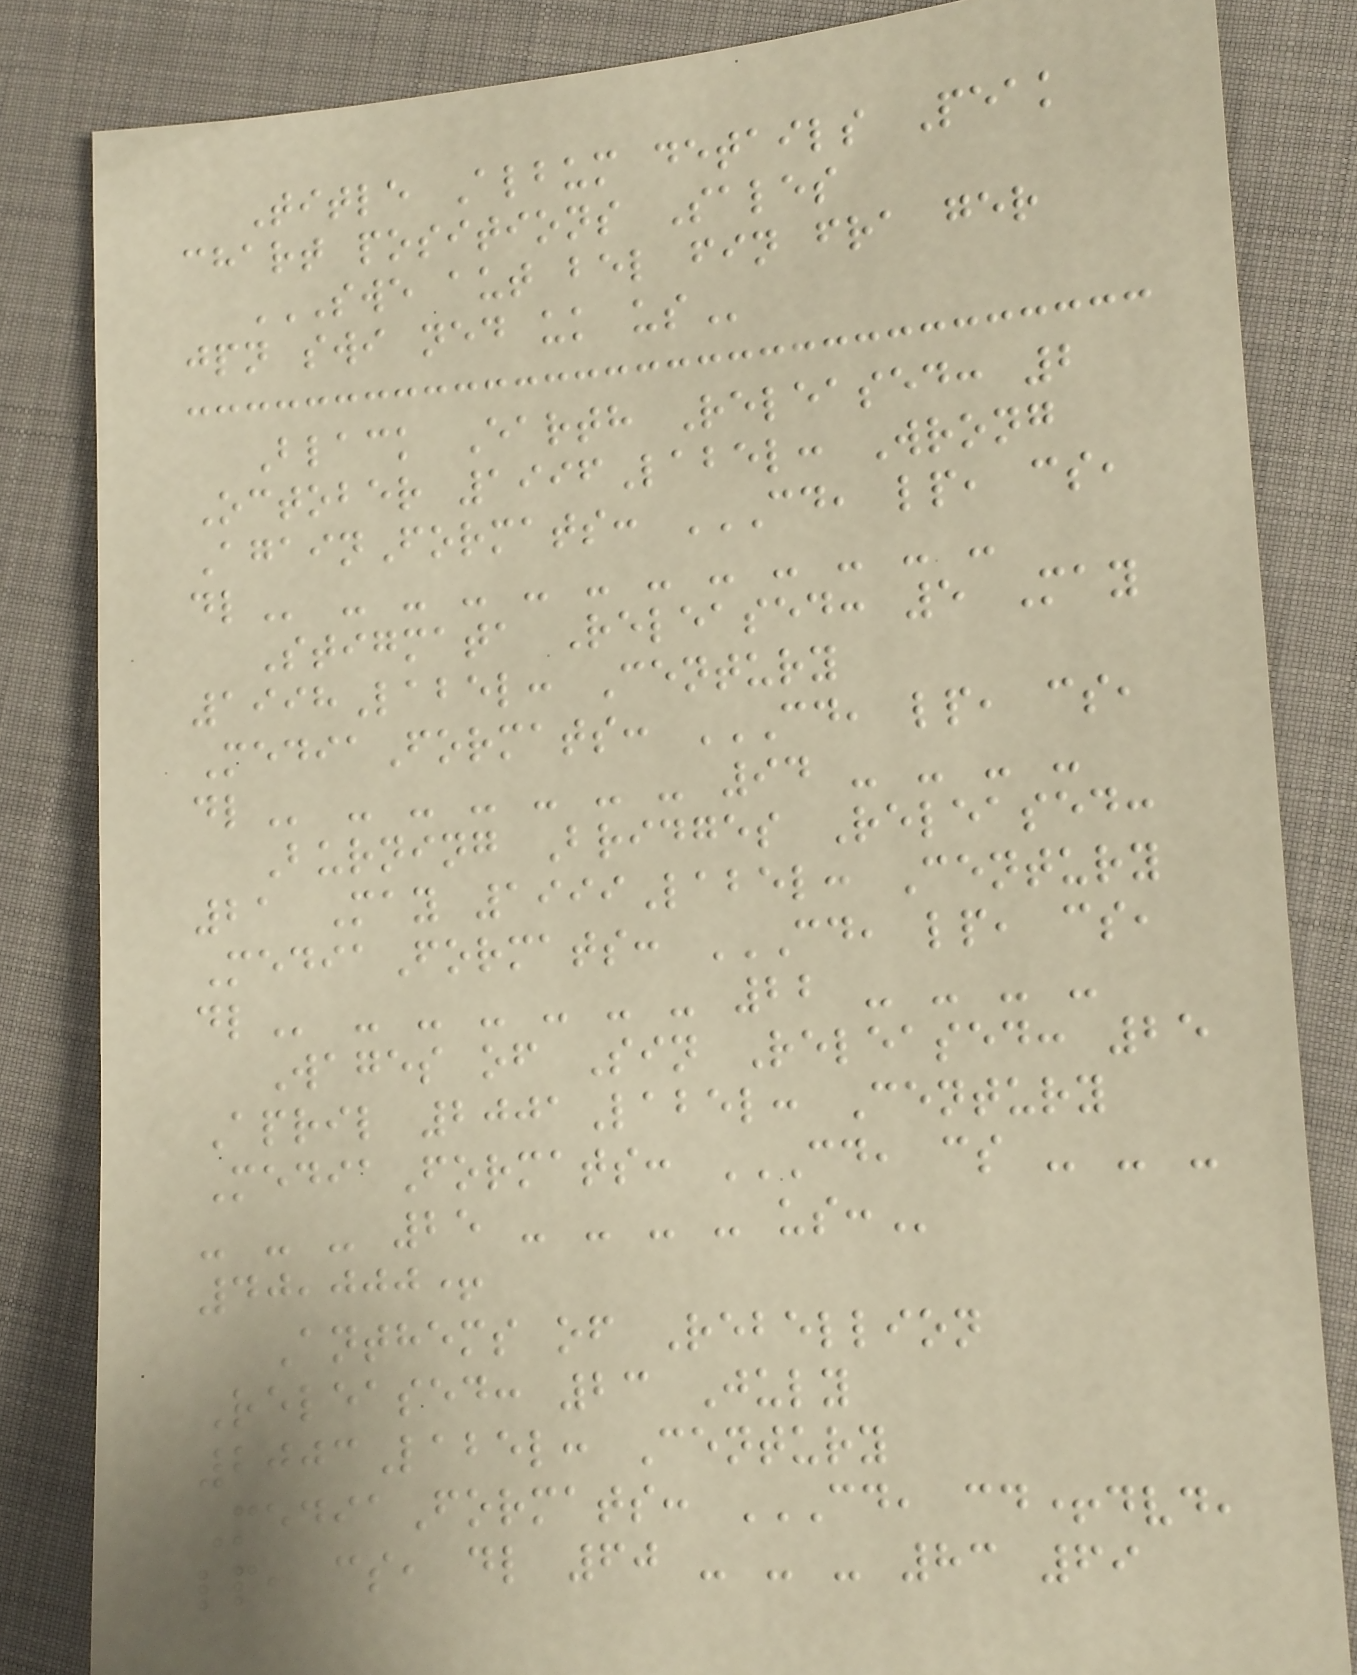Title Album details Peak
chart positions Sales
SWE AUT BEL FIN FRA GER
JPN SWI NED UK US
Black Earth Released: 2
October 1996Label: Wrong
AgainFormats: CD, LP, CS,
DL - - - - - - - - - - -
Stigmata Released: 5 May
1998Label: Century
MediaFormats: CD, LP, CS,
DL - - - - - - 94 - - - -
Burning Bridges Released:
21 May 1999Label: Century
MediaFormats: CD, LP, CS,
DL - - - - - - 22 - - - -
Wages of Sin Released: 25
April 2001Label: Century
MediaFormats: CD, CS - - -
- - - 25 - - - - US:
40,000+
Anthems of Rebellion
Released: 23 July
2003Label: Century
MediaFormats: CD, CD+DVD,
LP, CS, DL 60 - - - 83 69
